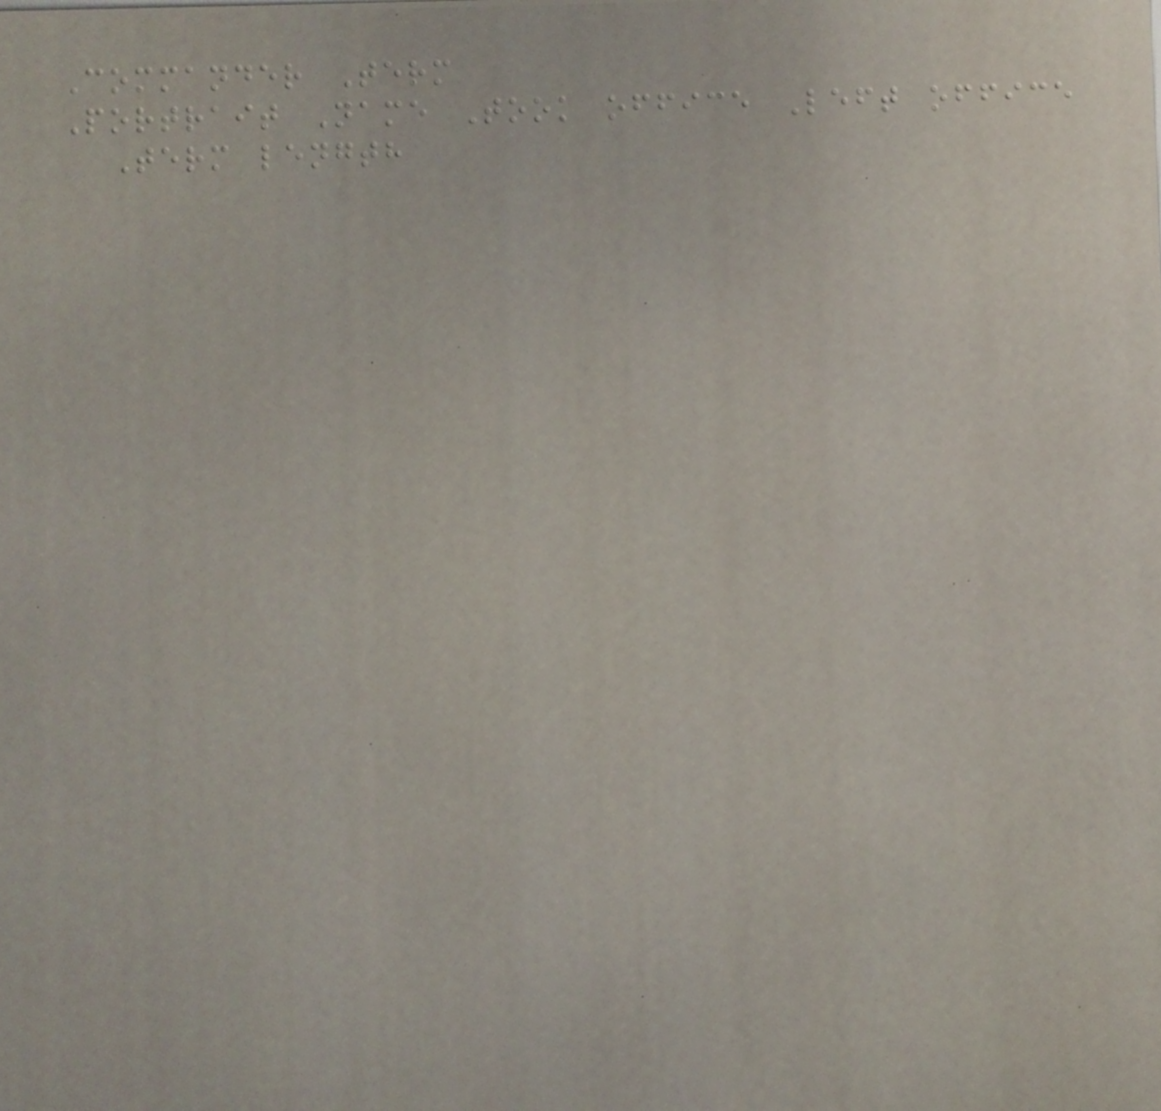Commander Term
Portrait Name Took office Left office
Term length
